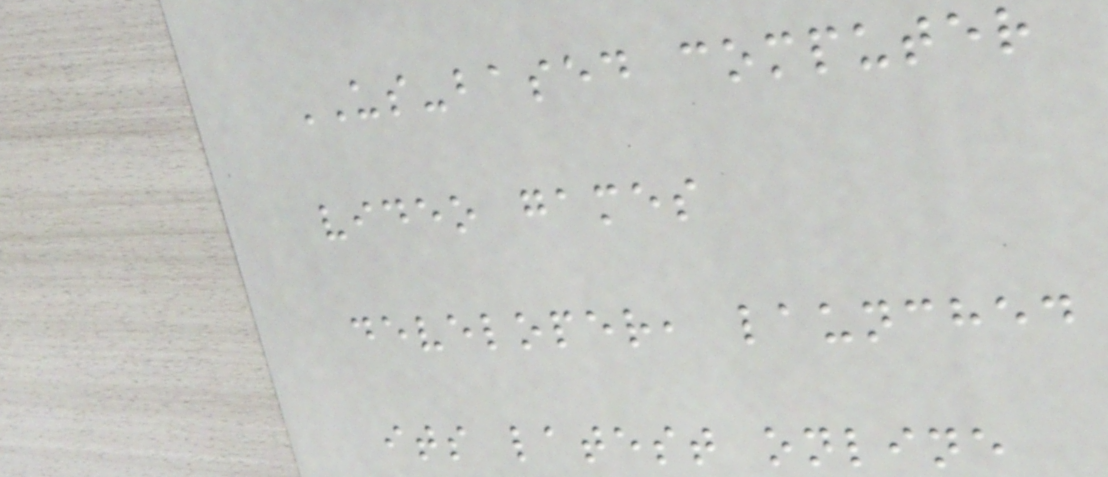US-based computer
video games
developer, launched
its latest online
